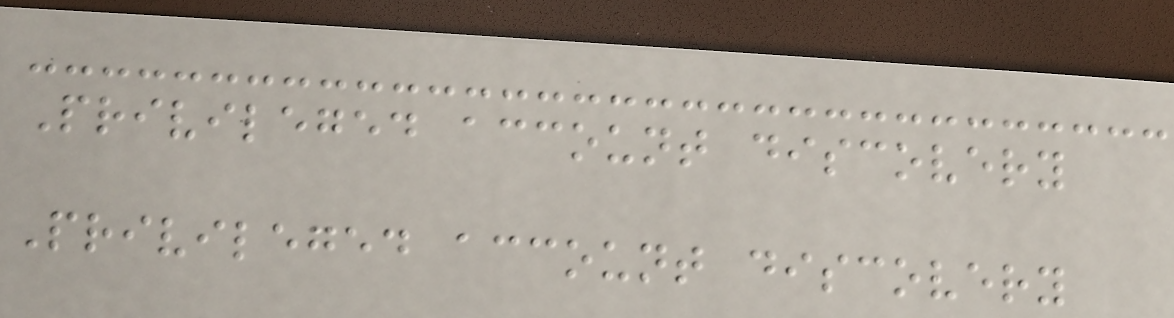Privileged account discovery
Privileged account discovery
